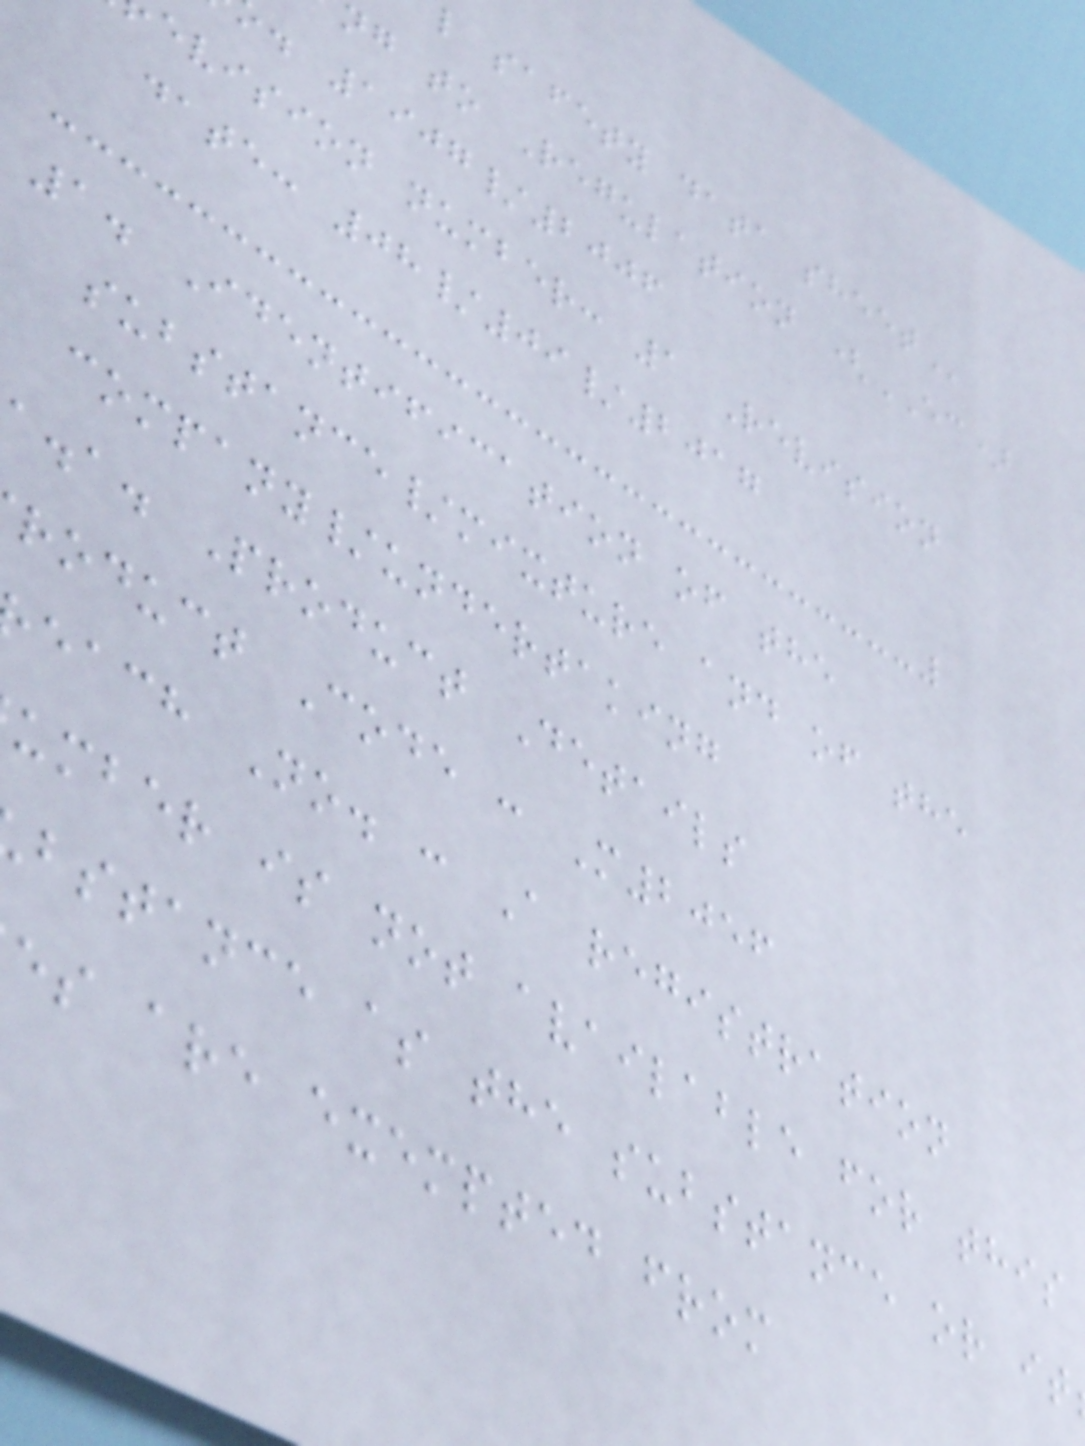l safety data
ng to Regulation (EC)
. 1907/2006
evision number: 1 Revision
date: 08/09/2017
1. Identification of the
substance/mixture and of the
company/undertaking
a.a. Product Details
roduct Code : M2056
each No. : A registration
umber is not available for this
bstance as the substance or it
es are exempted from
